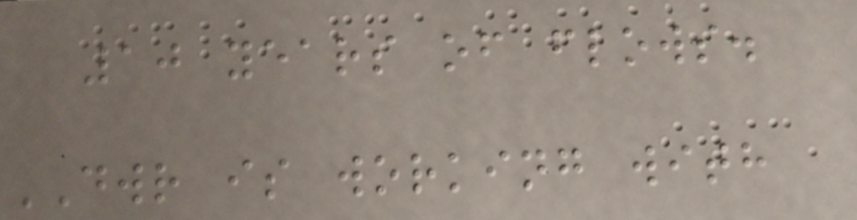10 years of flows.
DWR is working with
